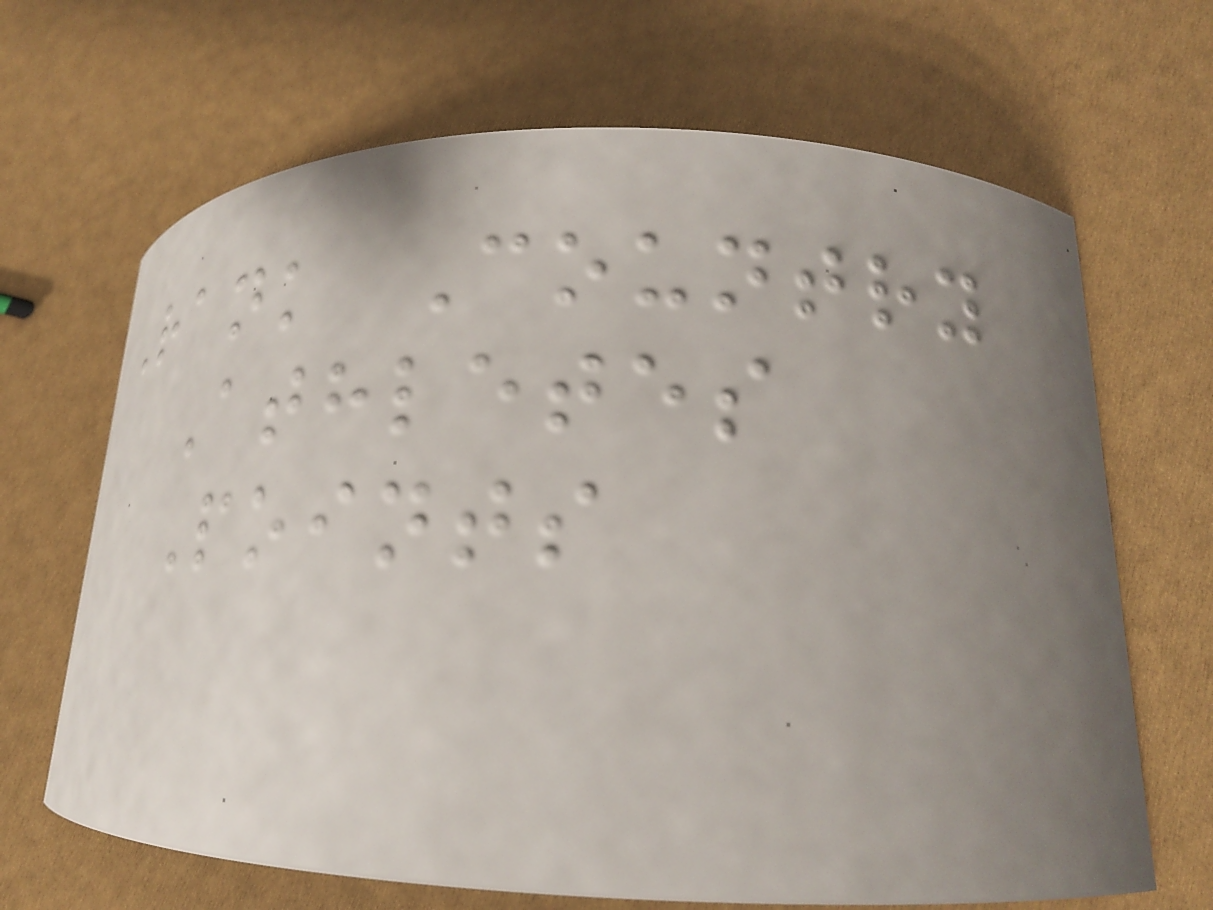Rank Country
Athletes
Points
